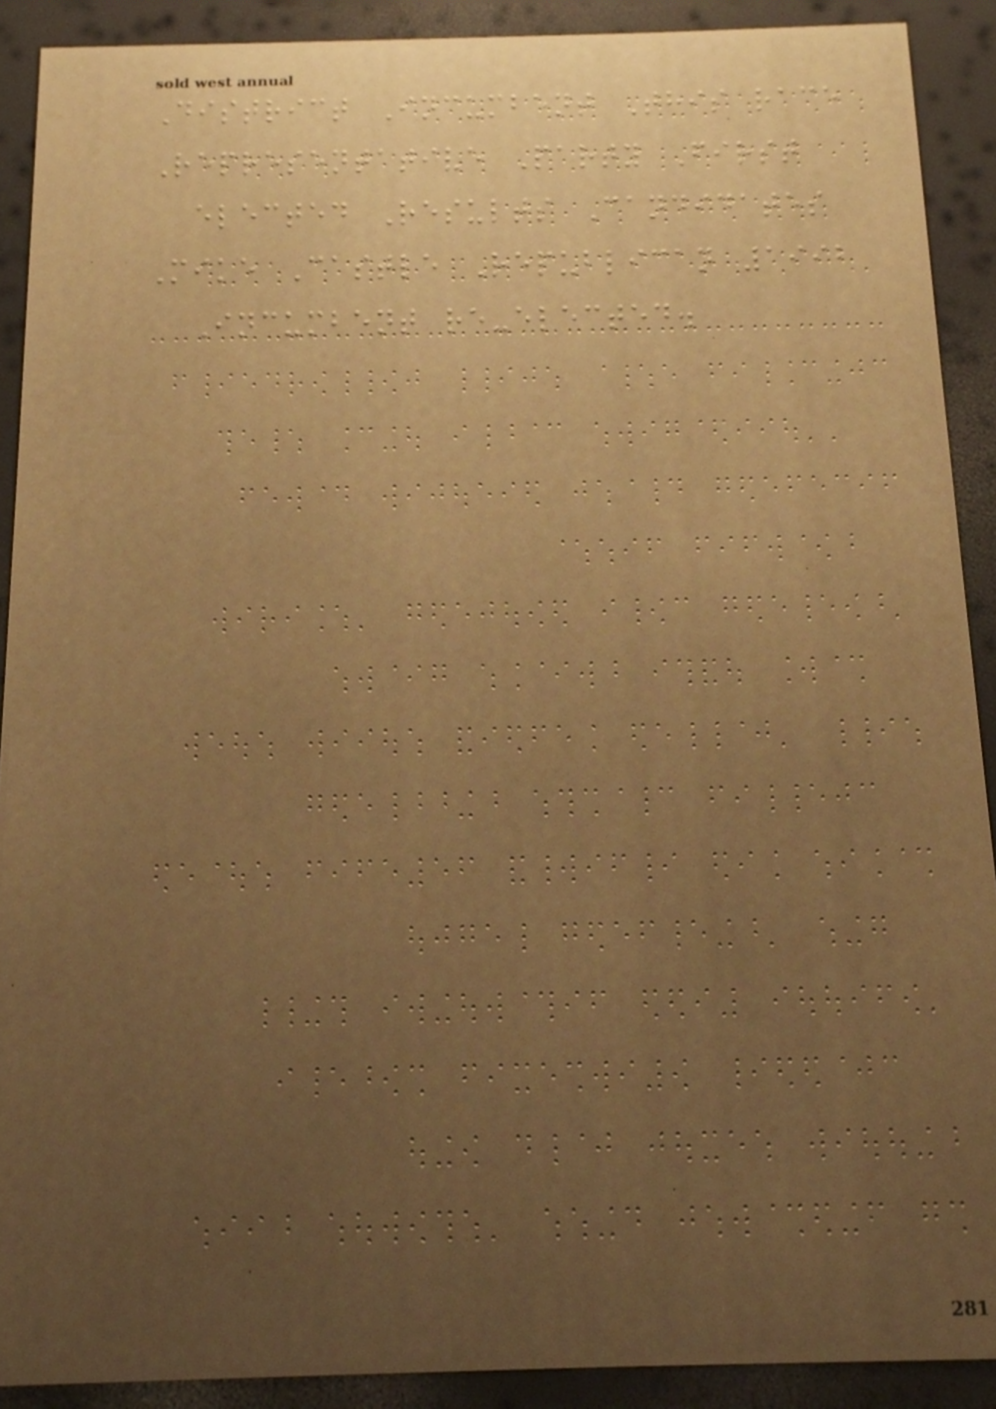District Incumbent This race
Representative Party First
elected Results Candidates
Mike Castle Republican 1992
Incumbent re-elected.
